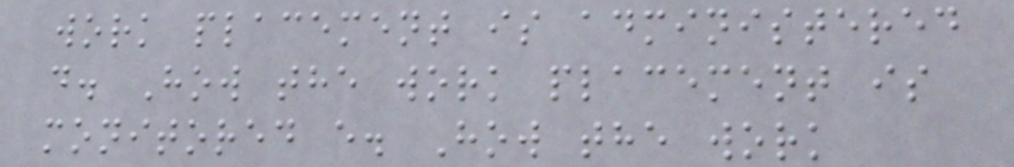work placement is administered
d. How the work placement is
monitored e. How the work
